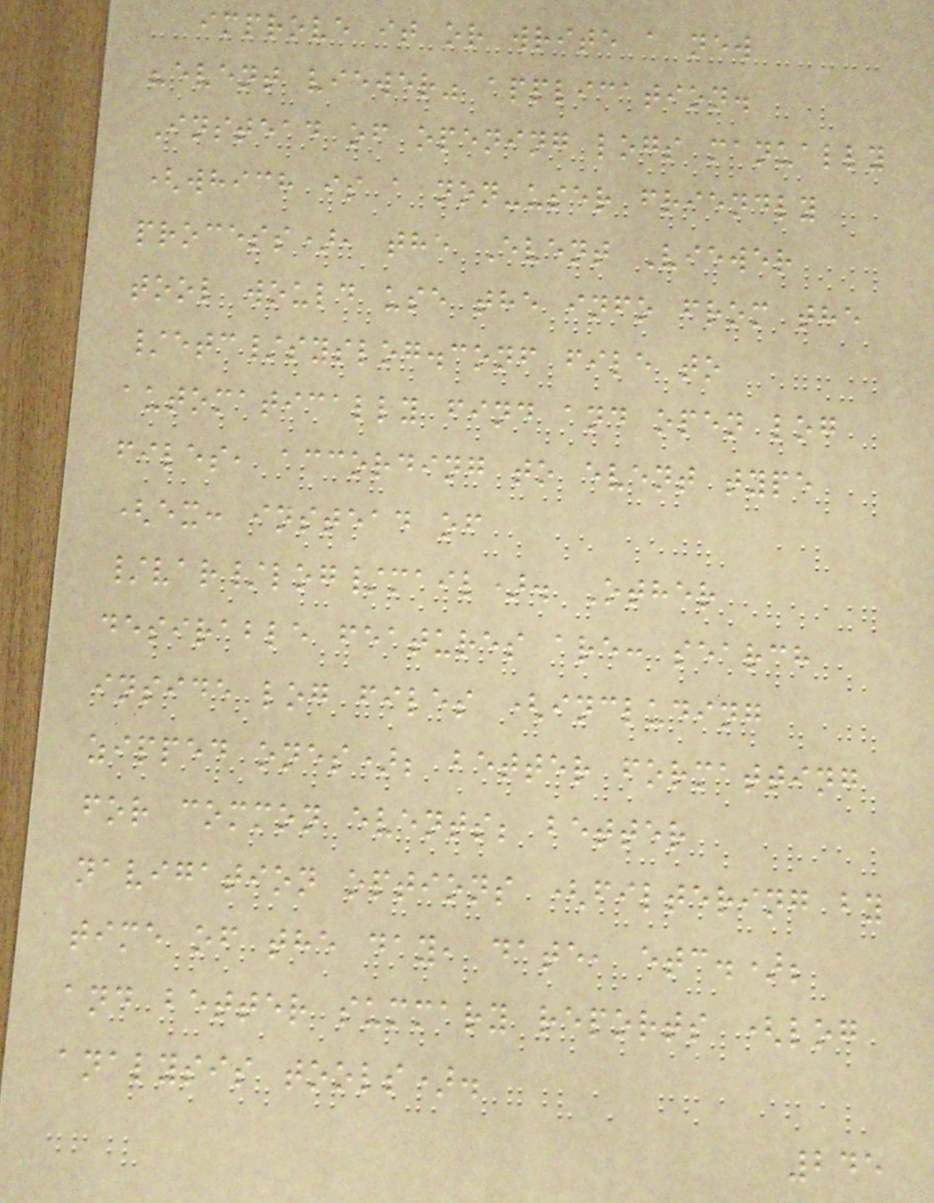improve it or write a new
"event viewer" application.
Instead of opening logs manually
(which is a non-user friendly
process), the Event Viewer
tool would use the info from the
/etc/syslog.conf file to
automatically find and open log
files, according to event type
(ex: instead of
/var/log/mail). Other
desirable features are: search
inside log files (including
zipped ones); better formatting
for common events; better
navigation options (filtering by
time of the day, date, etc.);
and better summary reports (log
analysis tools).
245
